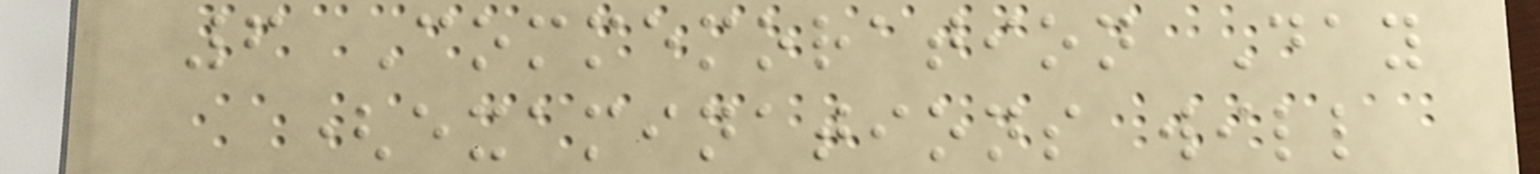6 Commemoration Day
(examinations will
